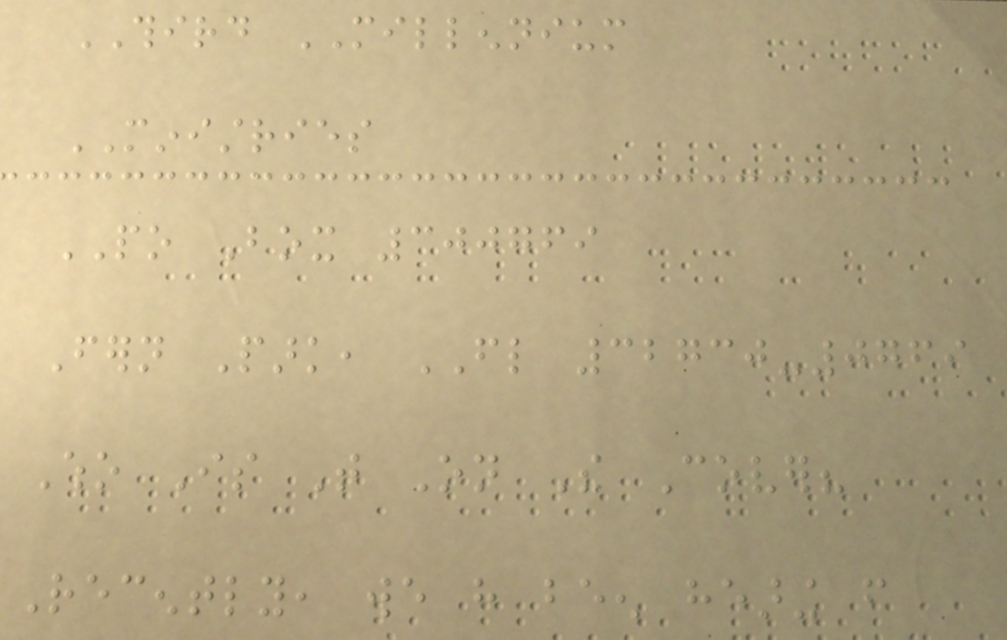THIRD MILLENNIUM
MINISTRIES
PO Box 300769
Fern Park, FL 32730-0769
Who Is That On The Cover?
Recently, we have been hearing from
